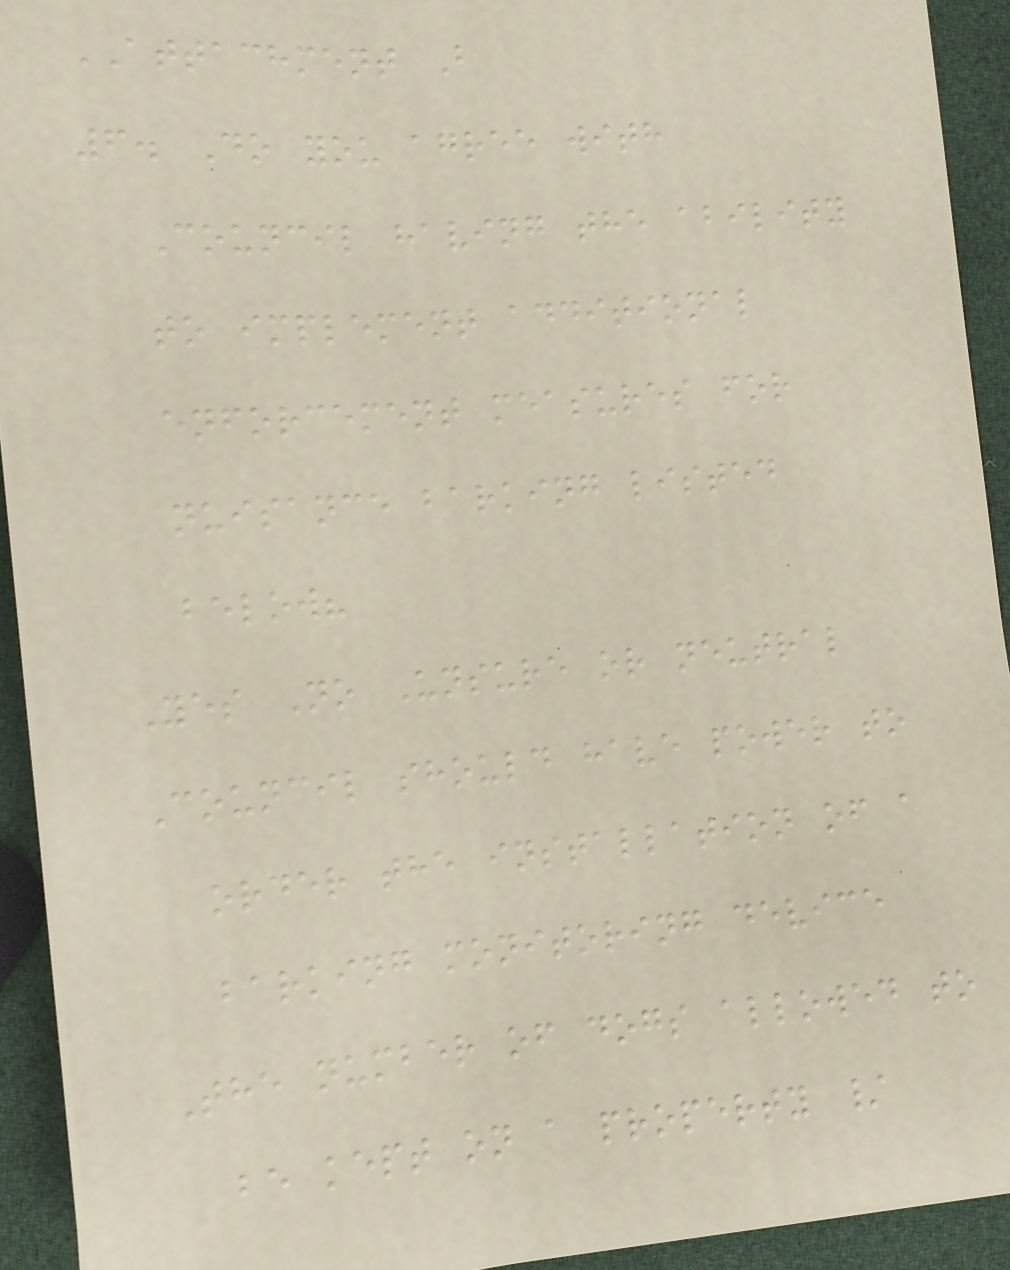ATTACHMENT B
6. Do you agree with
Council having the ability
to implement additional
enforcement measures for
nuisance barking listed
below?
Yes No Unsure or neutral
Council should have power to
order the installation of a
barking monitoring device
The number of dogs allowed to
be kept on a property /
